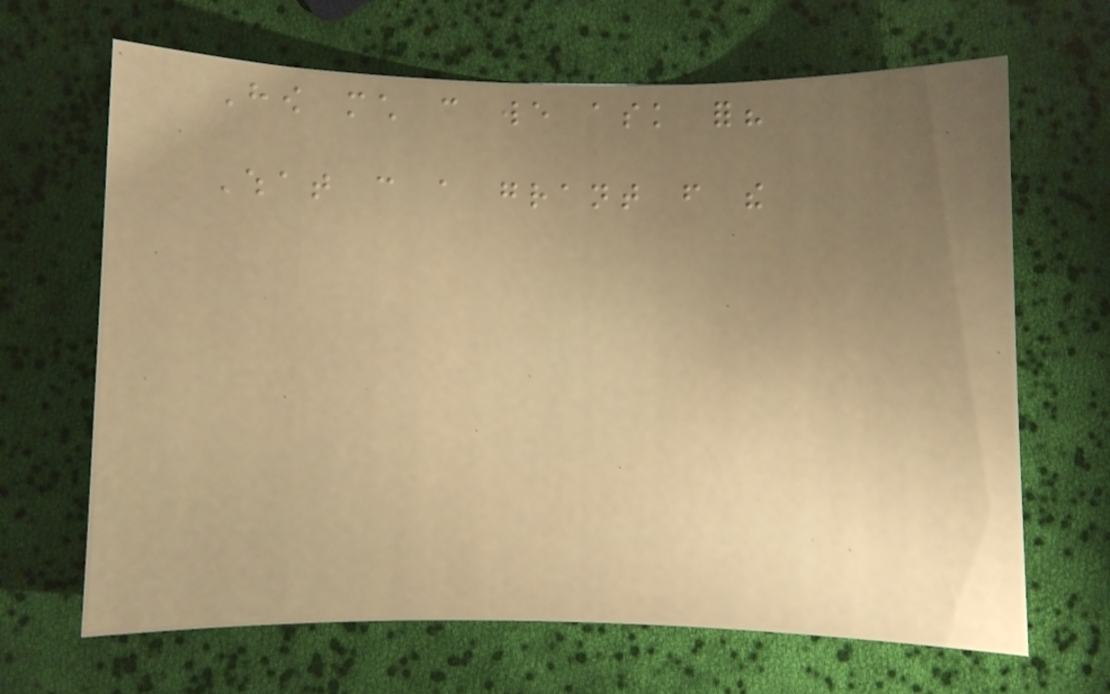How much can we ask for?
What can a grant from the
